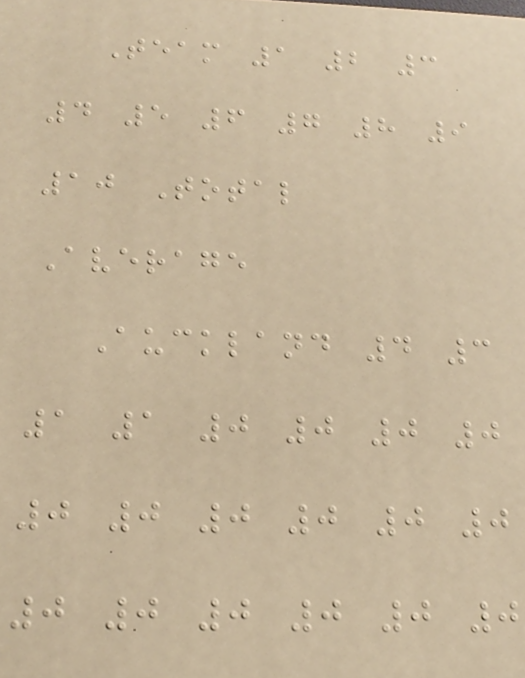Team 1 2 3
4 5 6 7 8 9
10 Total
Average
Auckland 4 3
1 1 0 0 0 0
0 0 0 0 0 0
0 0 0 0 0 0
